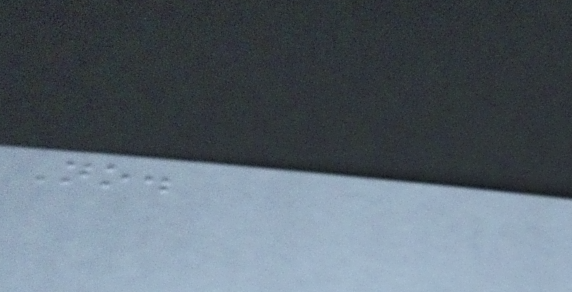No.
